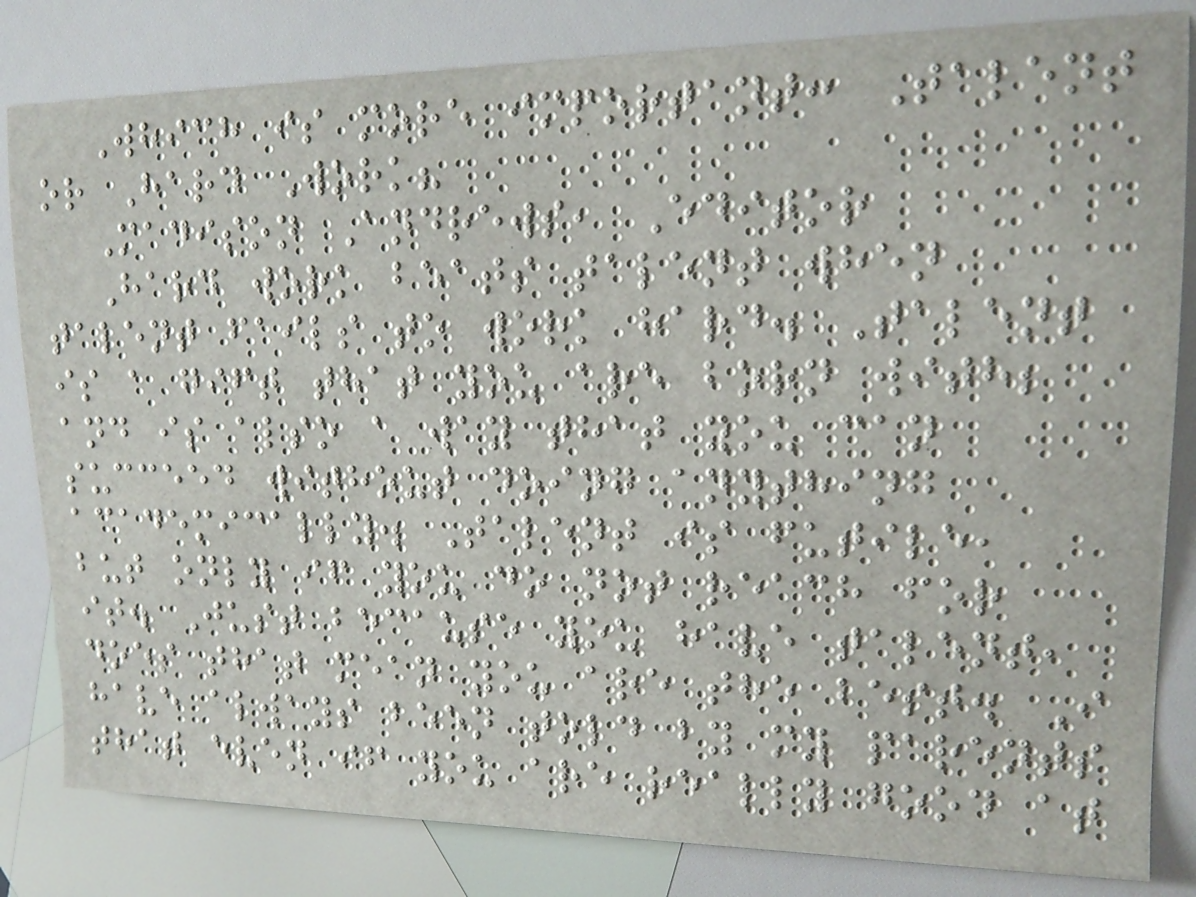Which is more important: Talent
or Hard Work?
Madison Andrews, Editor
Hard work beats talent when
talent fails to work hard. Talent
is a gift that you are born with;
and is also a way that you can
succeed without doing anything
academically. Talent is futile,
but only if you do not reach for
it. Just because you have talent,
does that mean you are the best. I
have always been told by my parents
that even if you are really good at
